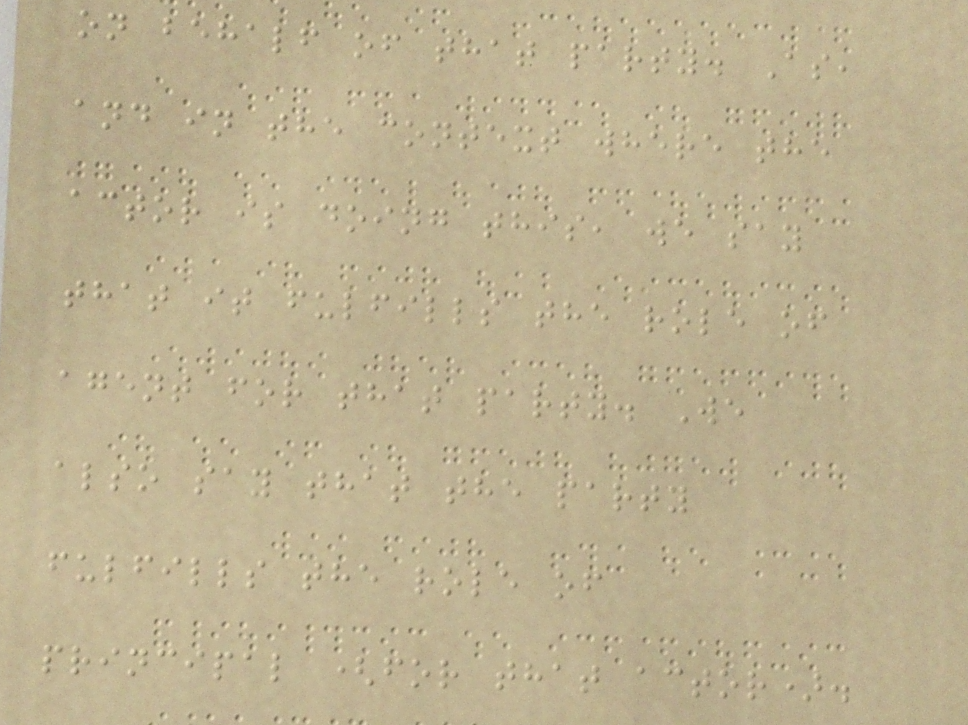on behalf of that party. As,
and in the context where the
actor is doing this, we say
that it fulfills the role of
agent for that party. We
also say that the party
fulfills the role of
principal (for that actor).
